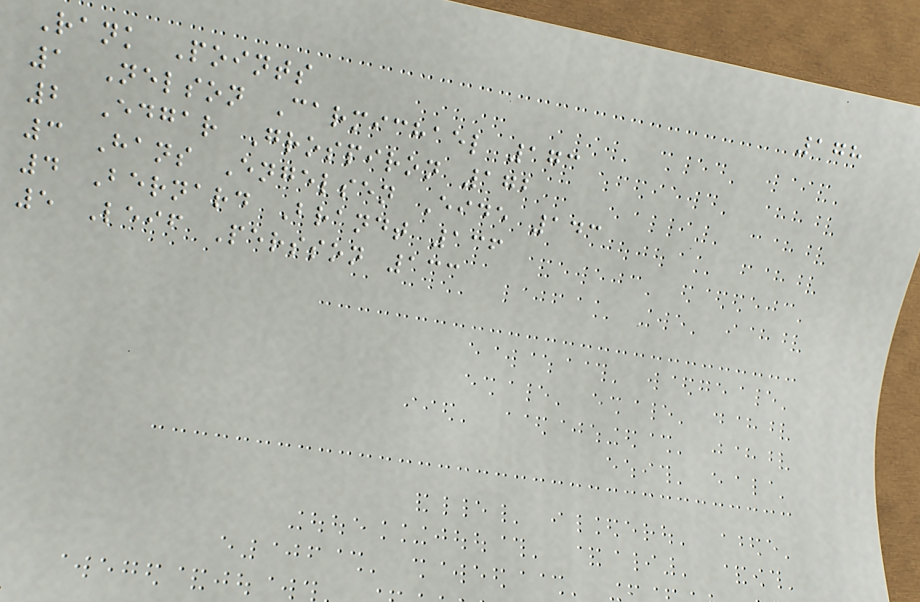178
Rank Points
1 Nelson Carmichael 173
2 Edgar Grospiron 172
3 Hans Engelsen Eide 143
4 Bernard Brandt 136
5 Leif Persson 133
